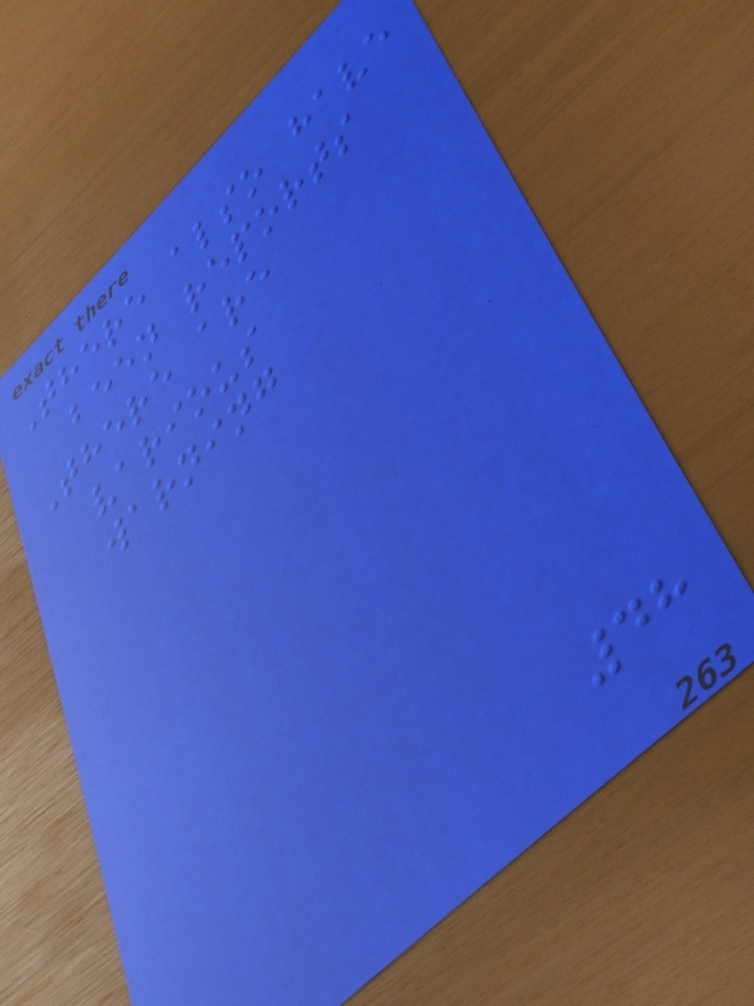There also have
been reports
There are
various
warning
48
